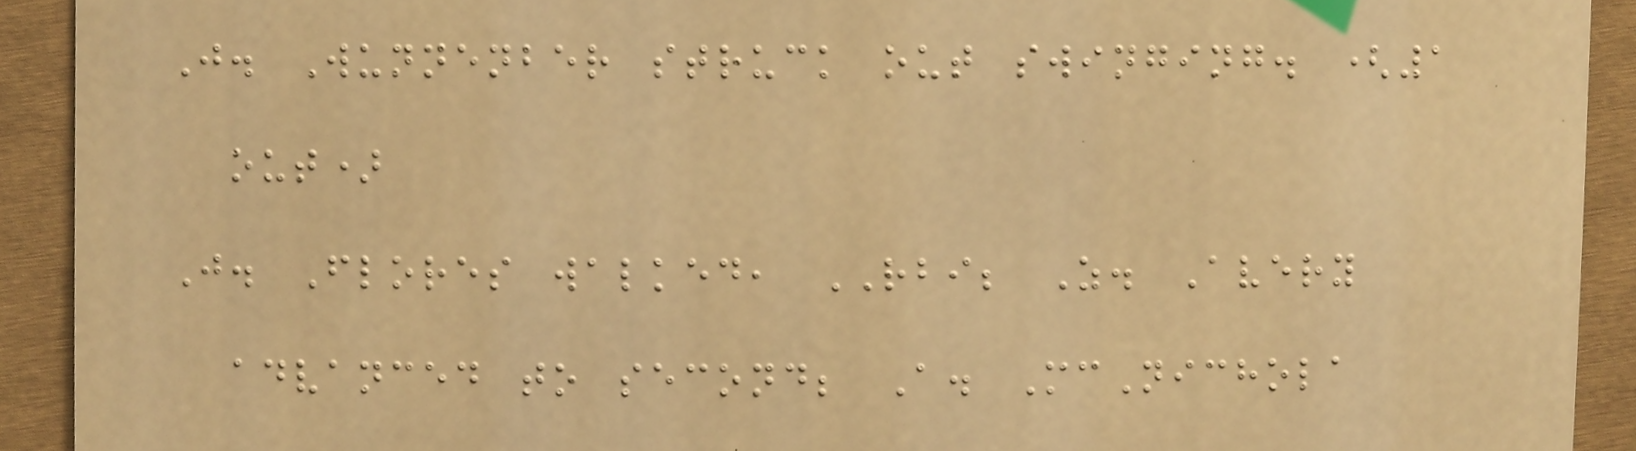J. Wunnenber struck out swinging. (1
out)
J. Flores walked, RBI; Z. Avery
advanced to second; A. McNichola
